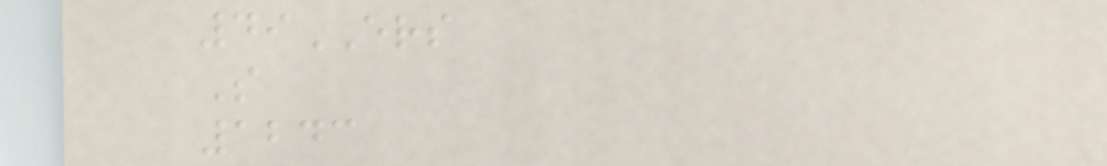49ERS
S
1243
